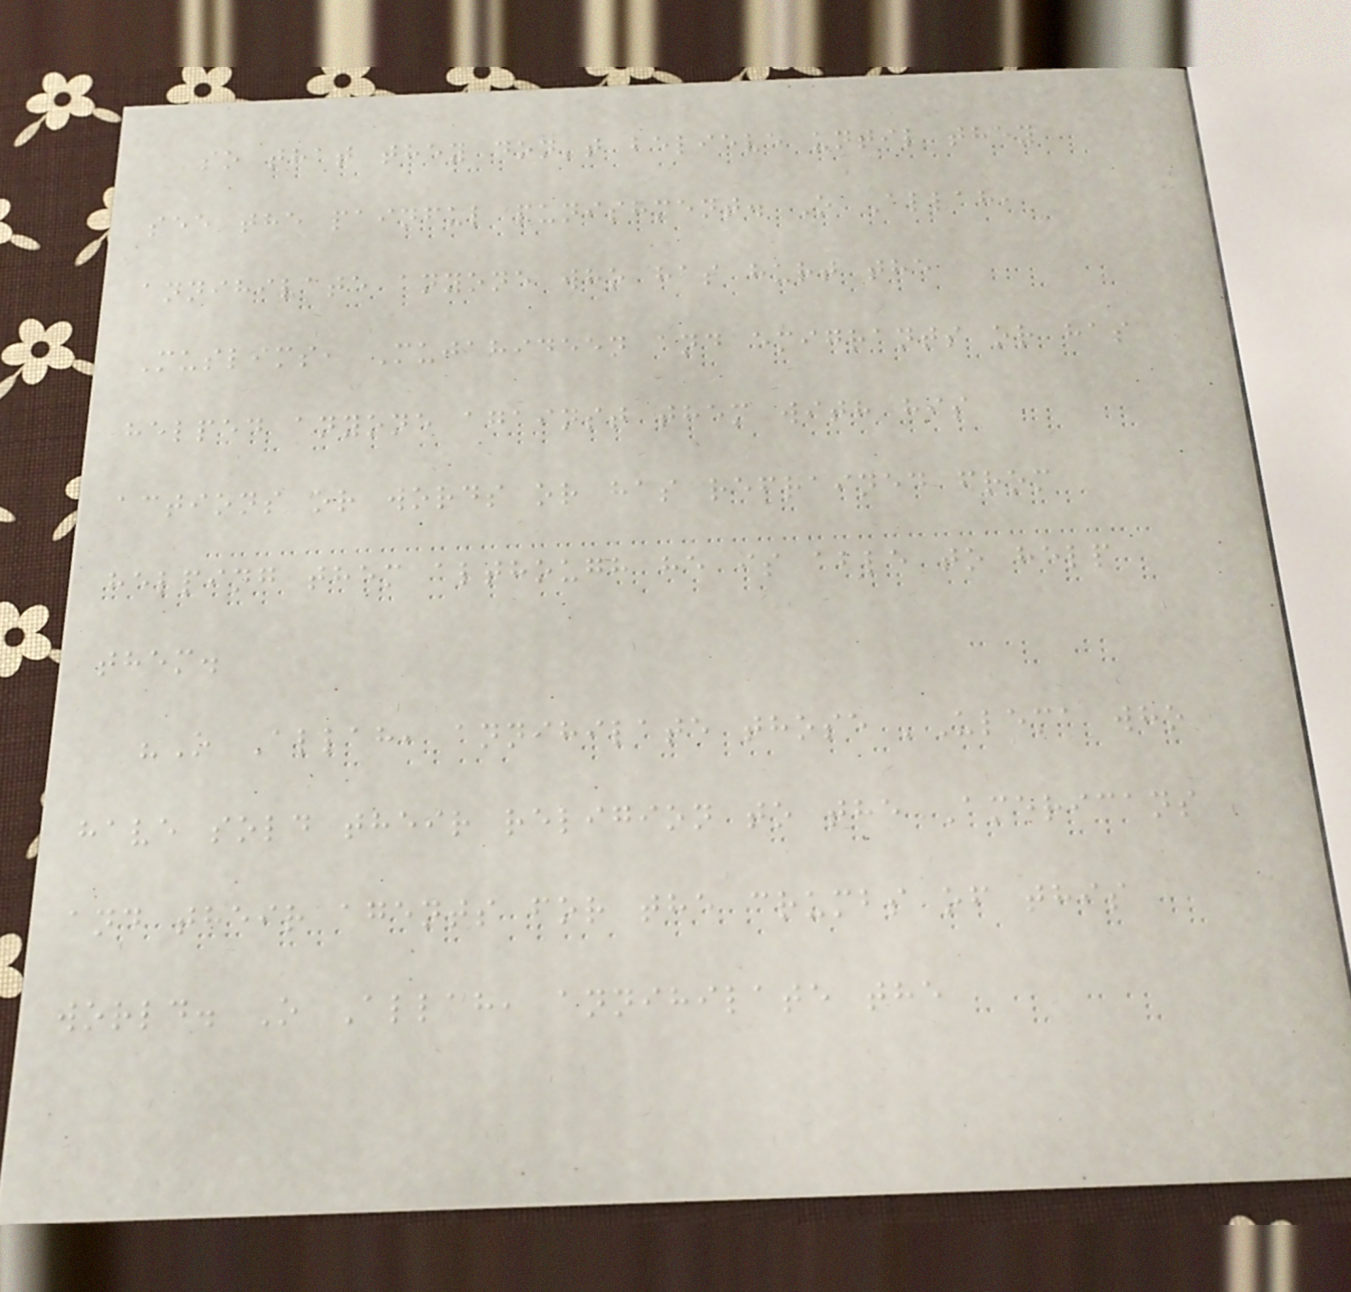so that they don't believe until they
see the painful punishment. O Allah,
annihilate anyone who has hurt the
Muslims, Mujahideen and emigrants or has
helped anyone against them with his
actions or words or has refrained from
helping them although he is able to help
them.
"O Allah, annihilate those 'Ulema who
have sold their religion to the Americans
and their agents for the crumbs of this
world. O Allah, annihilate the
